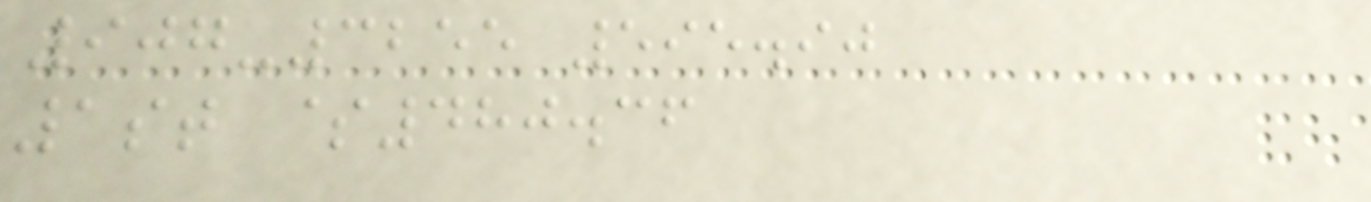907-3255 595.90
1st $480.36
